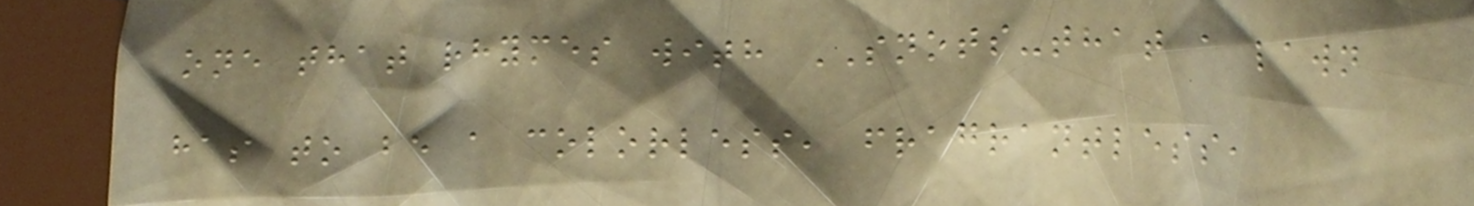one that rhymes with SNOTS-that a lawn
has to be a colorless, fragrantless,
